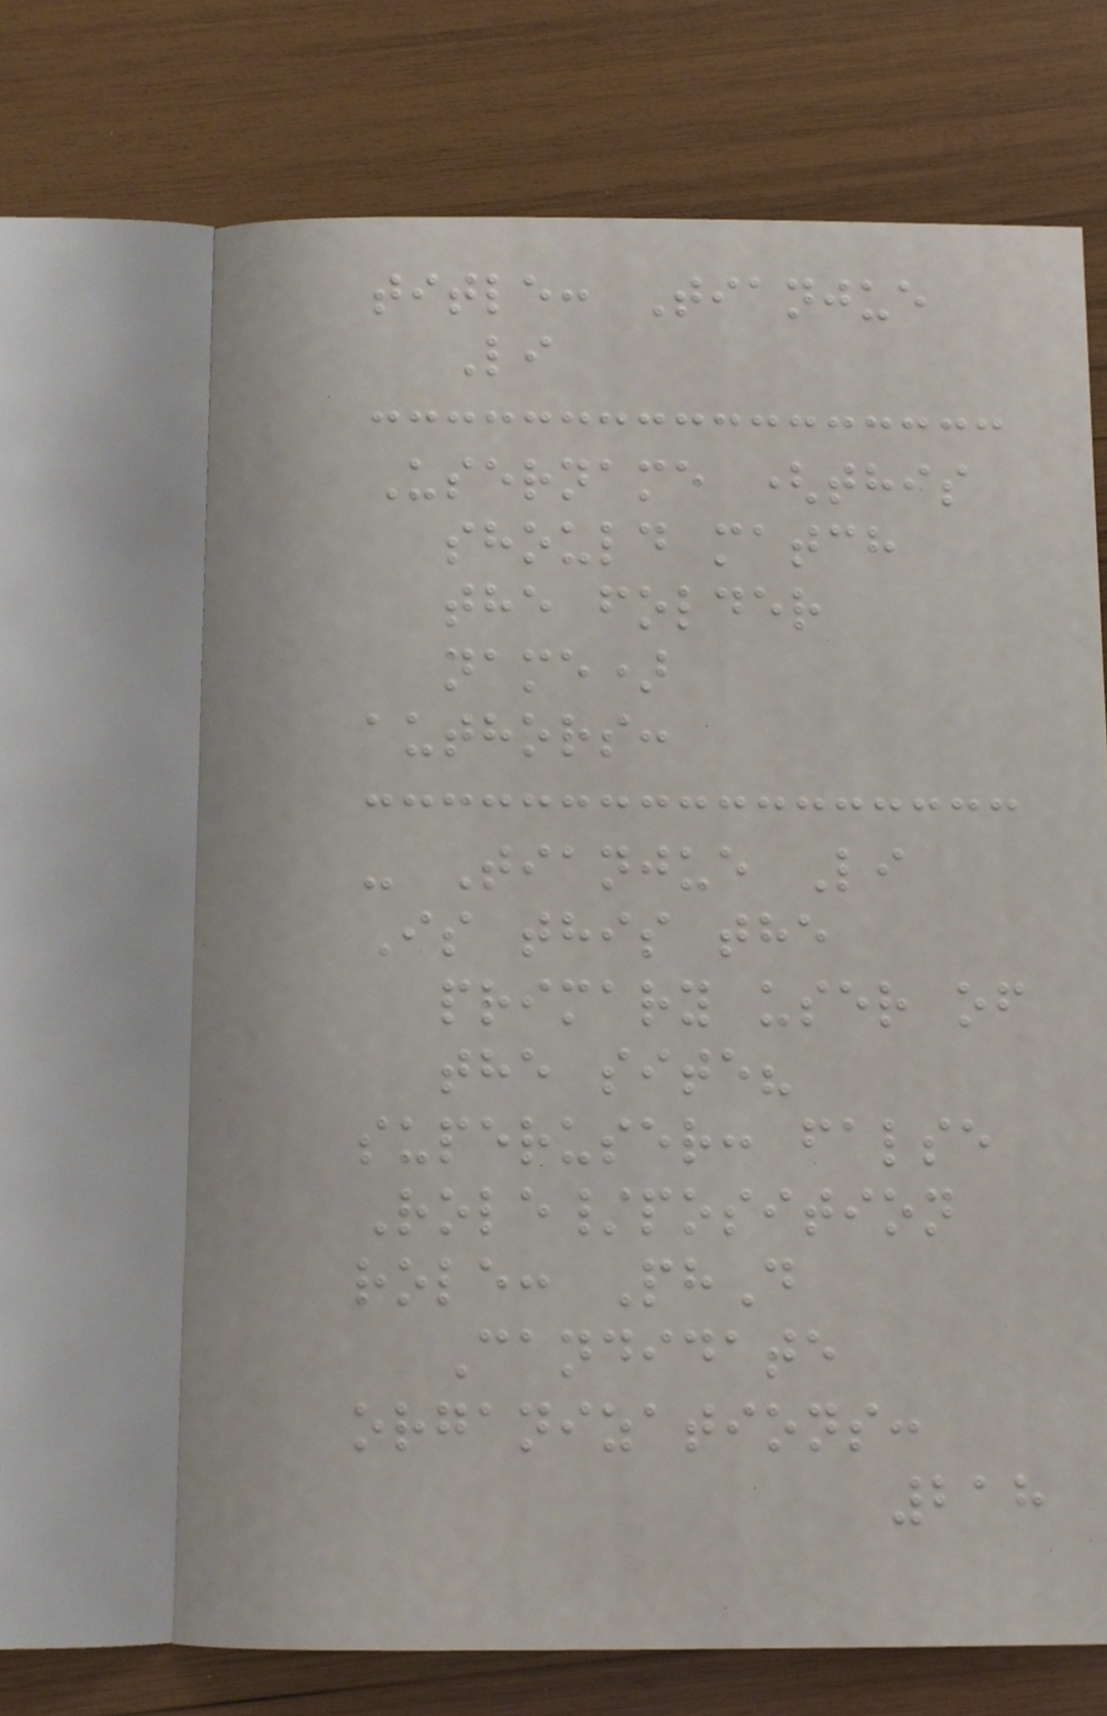title: Tianjue
Li
Username (this
should match
the folder
name)
authors:
- Tianjue Li
Is this the
primary user of
the site?
superuser: false
Role/position
role: PhD
Candidate
organizations:
218
